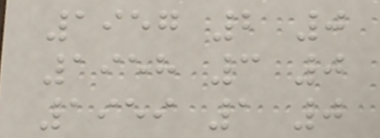1957 2 0
1958 3 0
1959 1 0
